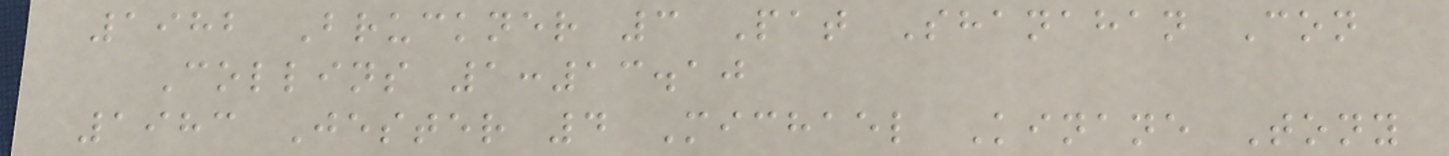1982 Bruckner 3 Pat Shanahan Con
Collins 1:13.10
1983 Jester 4 Michael Kinane Tony
